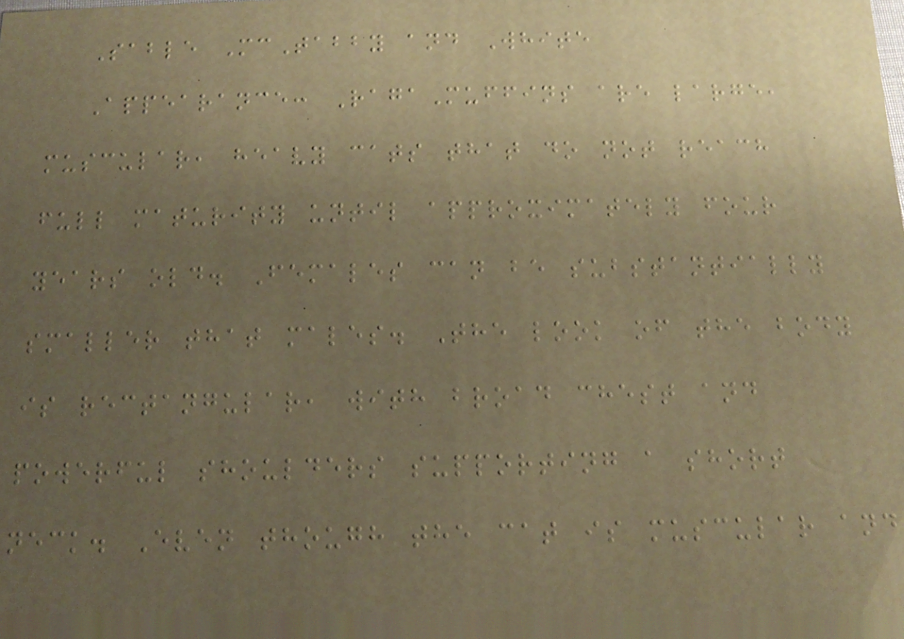Sable McTabby and White
Appearance: RagaMuffins are large,
muscular, heavy cats that do not reach
full maturity until approximately four
years old. Females can be substantially
smaller that males. The look of the body
is rectangular, with broad chest and
powerful shoulders supporting a short
neck. Even though the cat is muscular and
